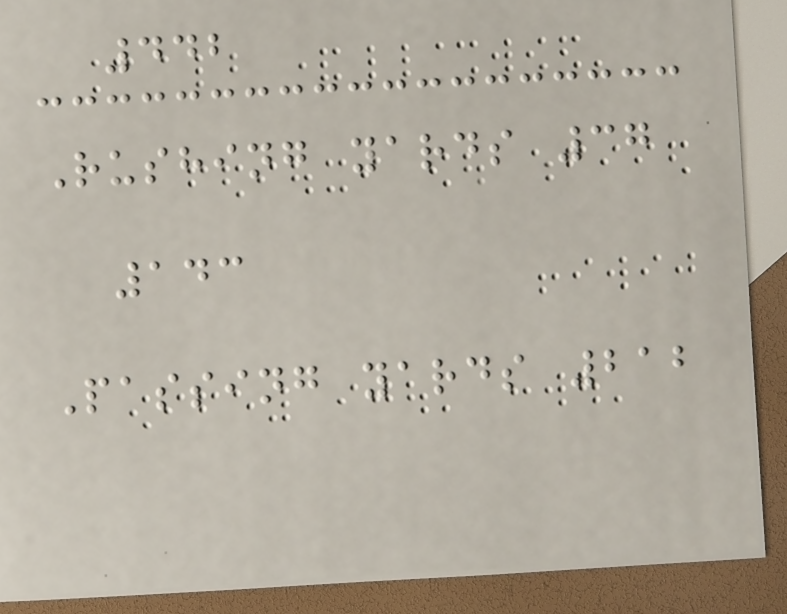442
Rushing yards 37
143
Passing yards 212
